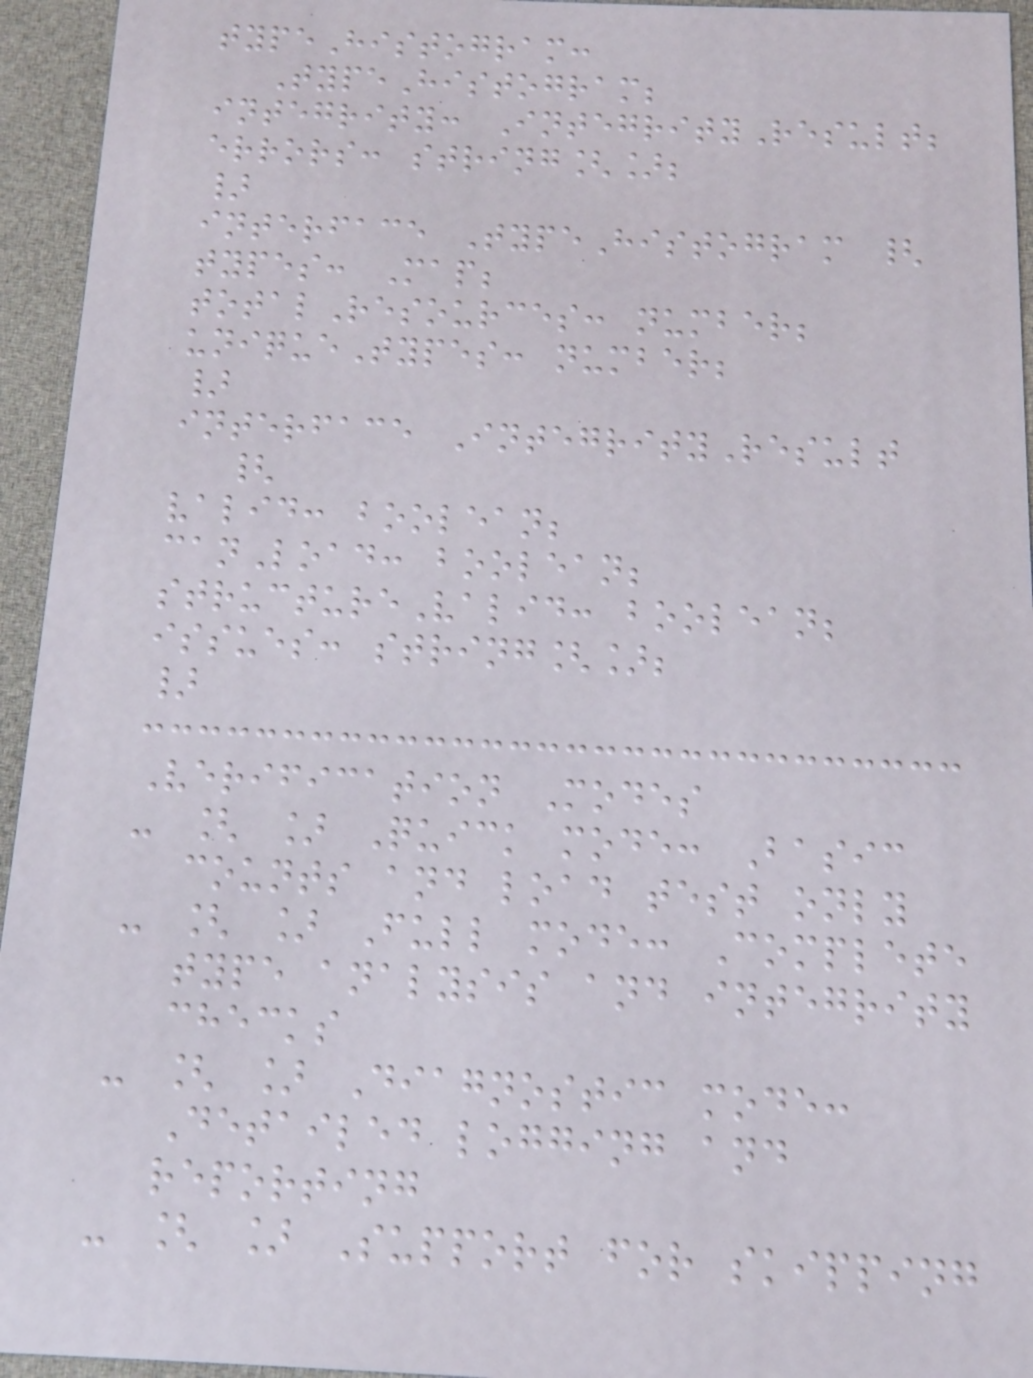typeHistogram:
TypeHistogram;
integrity: IntegrityResult;
errors: string[];
}
interface TypeHistogram {
types: Map;
totalResources: number;
uniqueTypes: number;
}
interface IntegrityResult
{
valid: boolean;
canLoad: boolean;
structureValid: boolean;
issues: string[];
}
Verification Modes
- [ ] Quick mode: Basic
counts and load test only
- [ ] Full mode: Complete
type analysis and integrity
checks
- [ ] Diagnostic mode:
Detailed logging and
reporting
- [ ] Support for skipping
